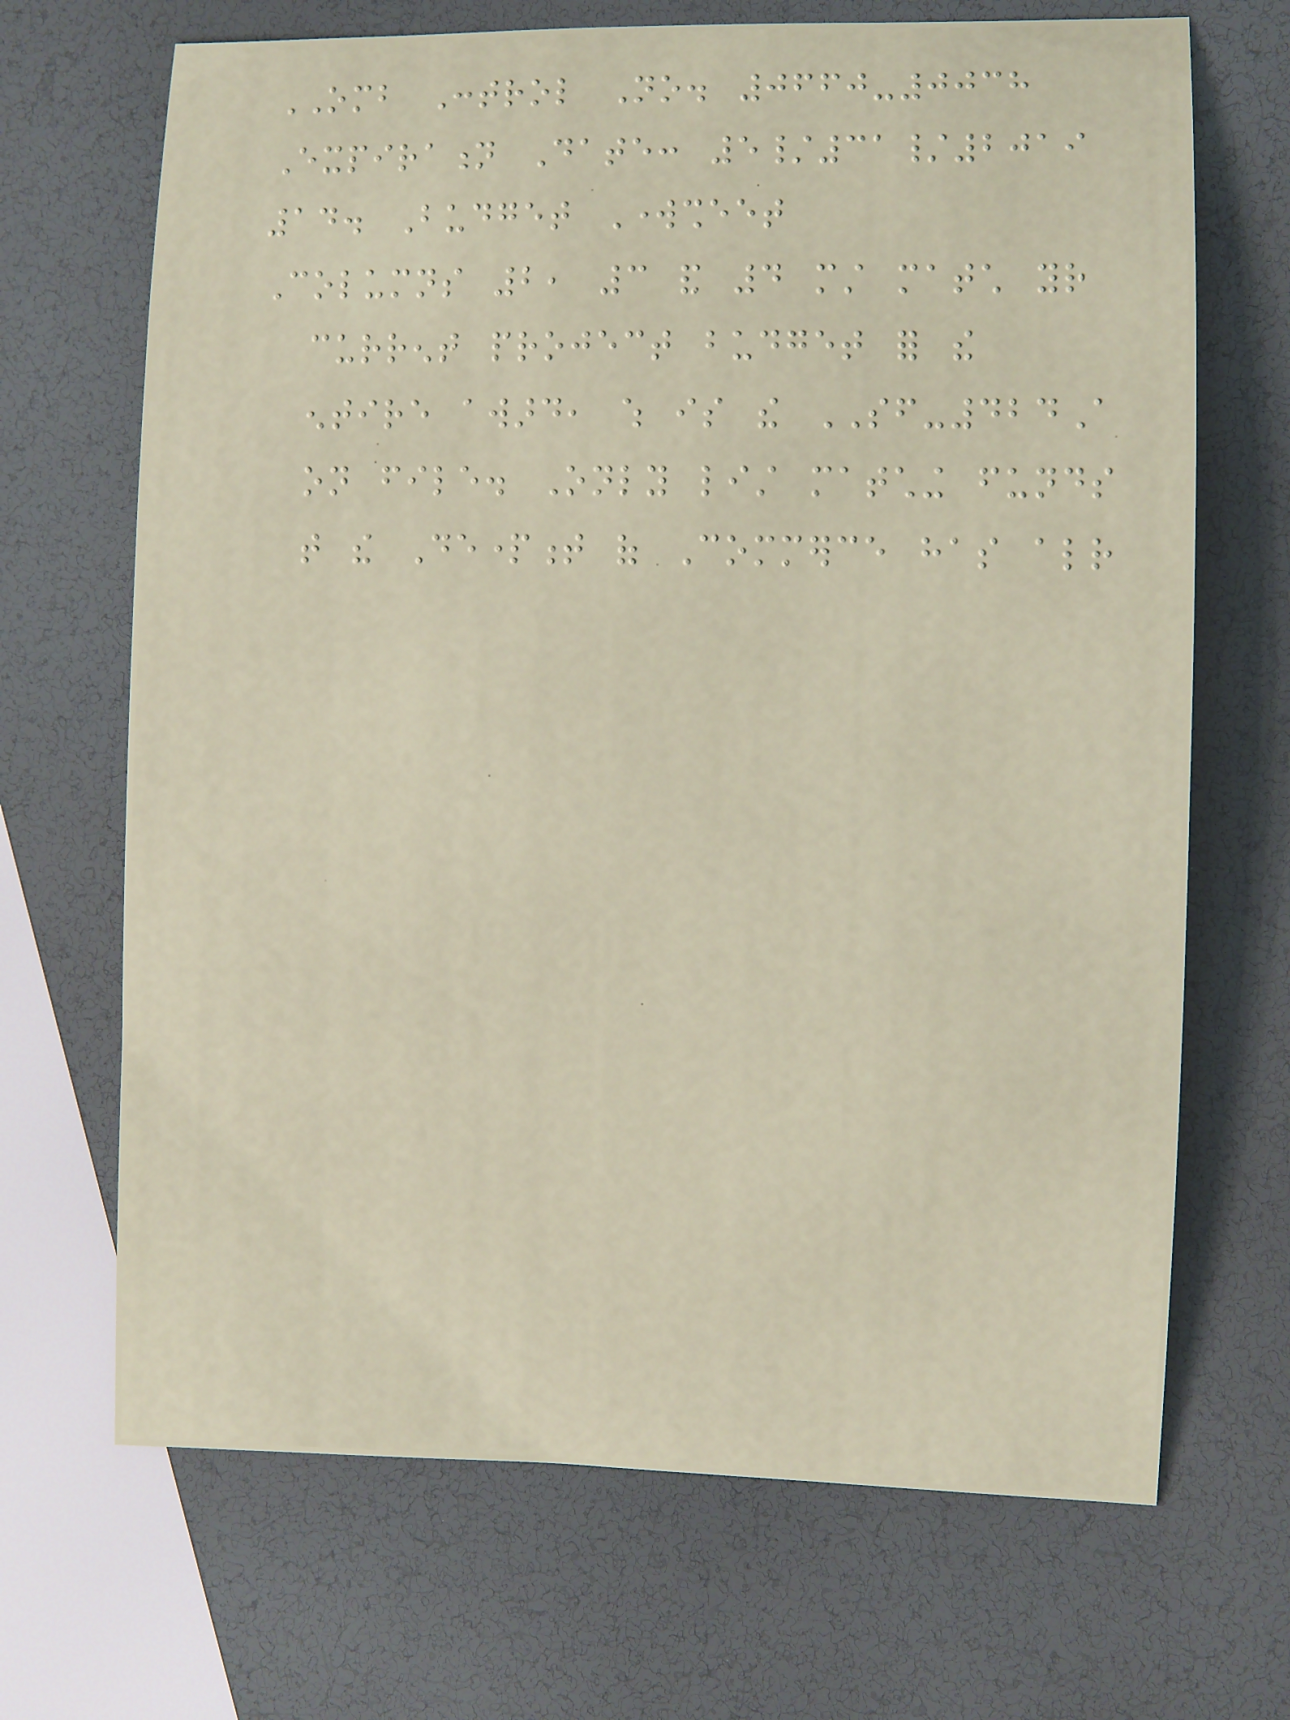OMB Control No. 0660-0038
Expiration Date: 5/31/2019
14. Budget Worksheet
Columns 2, 3 and 4 must match your
current project budget for the
entire award, which is the SF-424A
on file. Only list matching funds
that the Department of Commerce has already
